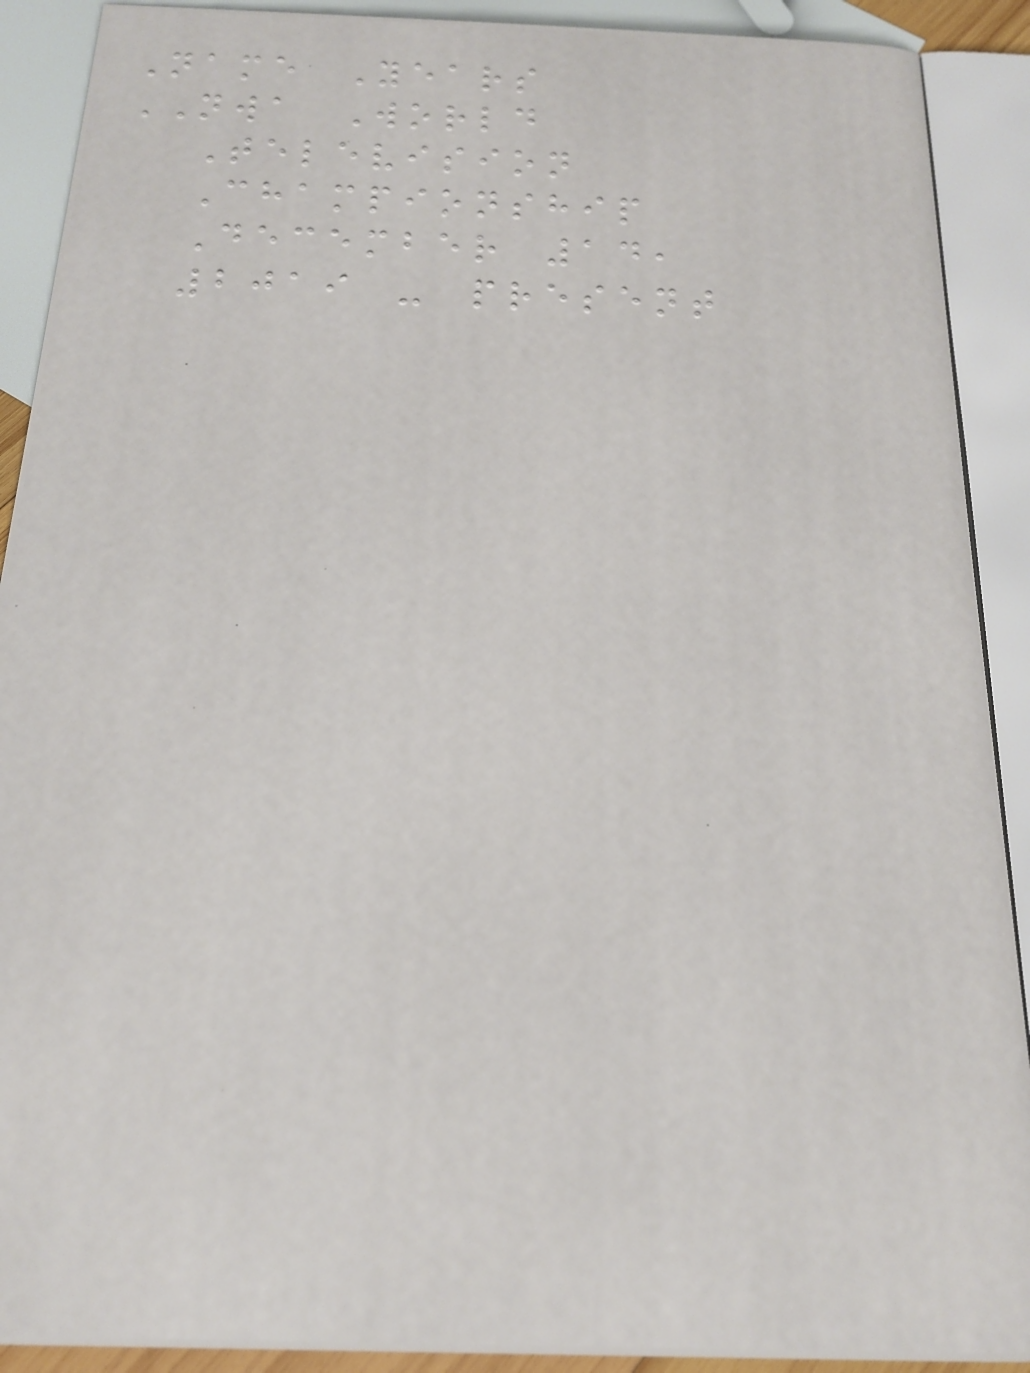Name Years
NWA World
Television
Championship
December 14,
2019 - present
